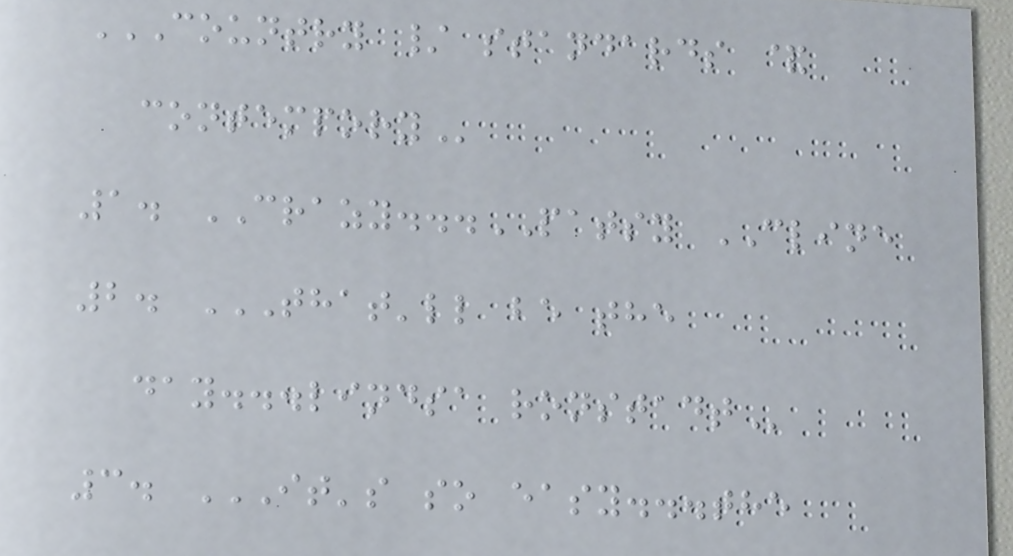COUNTRY / STANDARDS &
CONTEMPORY
1. CRAZY...PATSY CLINE
2. THAT'LL BE THE
DAY...LINDSA RONSTADT
3. IT'S SO EASY...THE
